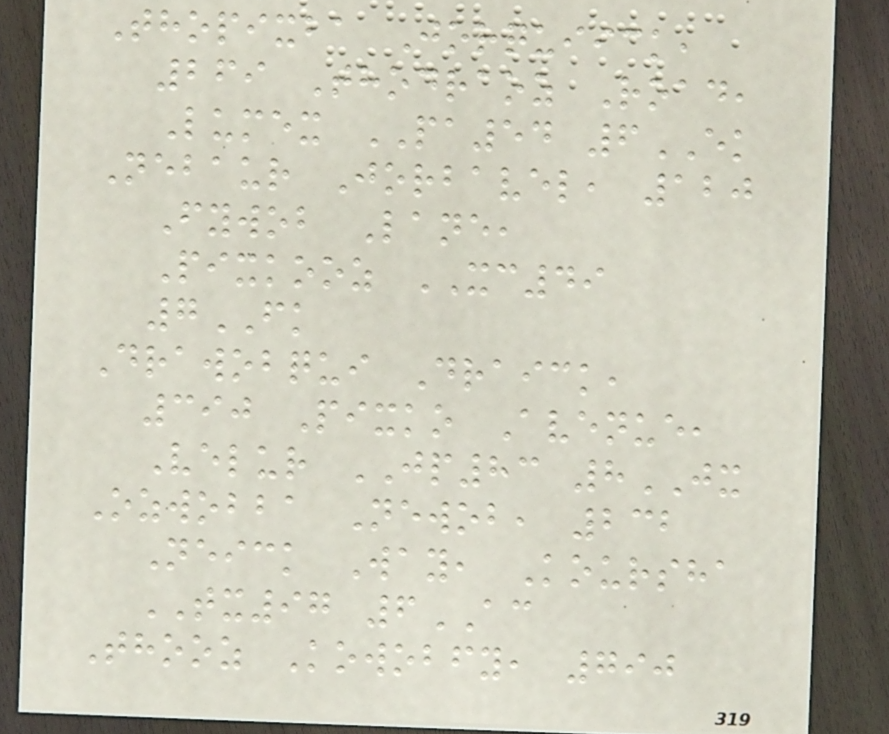Thopixba Jorquiick,
269 Thodraoz Road,
Lumex PA54 6EK
Nebaur Jorbavel, 120
Fywob Lane,
Pixkooz XC49
7FK
Drawobqui Draick,
390 Pixko Avenue,
Velur JP83 8JX
Ozwobba Newob, 232
Neick Way, Koursha
TX97 6AC
Thooz Kowobfy, 790
